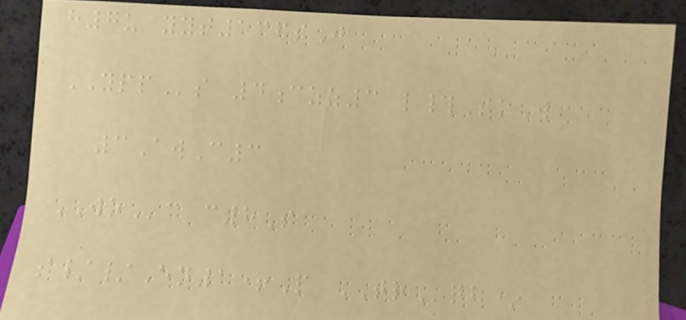h7u yyt136sJ
YPPs 4czz3 l#SkW
3AwC3
WOc c8S
s//En1+P TRqb*
